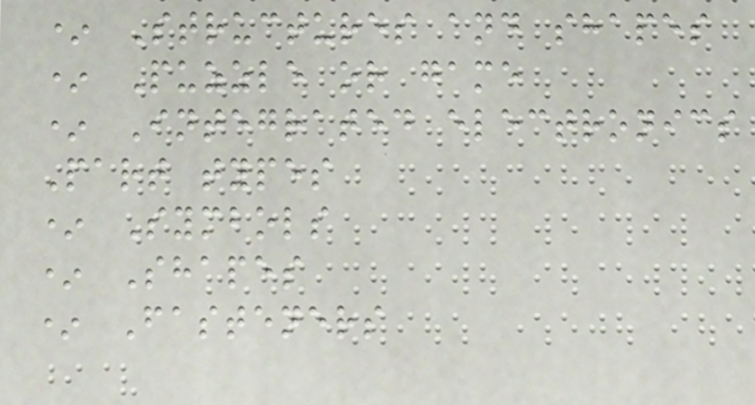* Structures and shapes
* Puzzle or game
* Integrated electronics
Part types
* Symbols
* Shapes
* Fasteners
